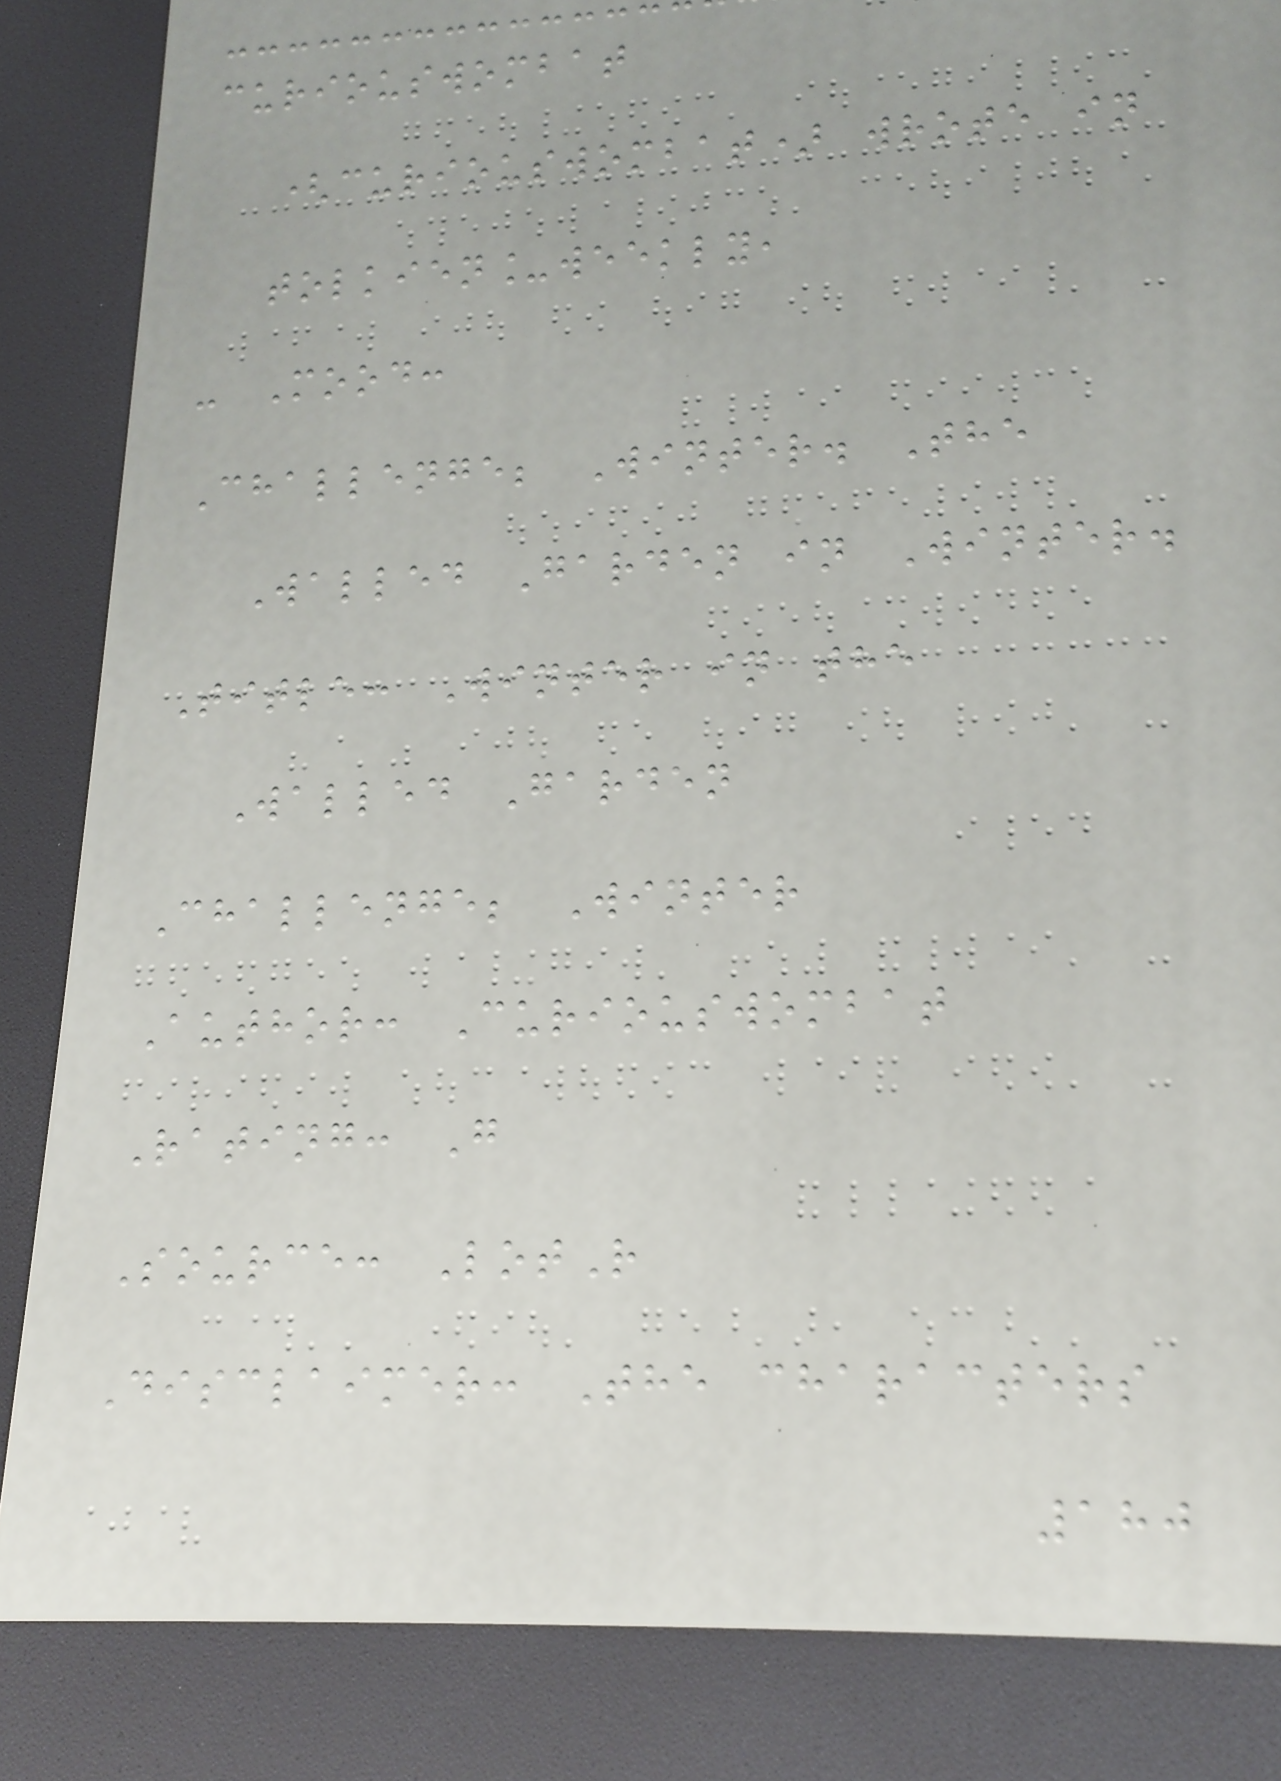curiouswombat
(curiouswombat) wrote in
tolkien_weekly,
- Mood:
Challenge; Winter. The
Walled Garden in Winter.
Title: Winter in the
Walled Garden
Challenge; Winter
Author: Curiouswombat
Rating: G
Source: LotR
Disclaimer: The characters
180
